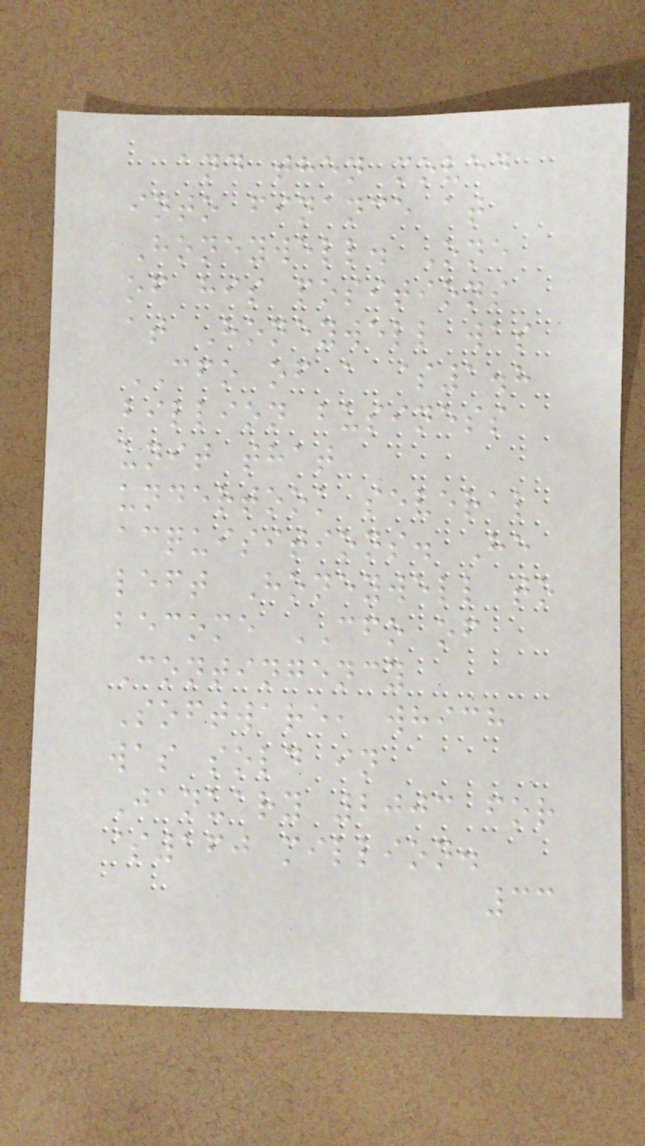and then moved
into finance at
Honeywell. One
of his positions
at Honeywell was
CFO of a $1.8
billion business
unit that
undertook several
acquisitions. He
left Honeywell to
become CFO of
Contingency
Software, which
was sold in
January 2003 for
$160 million.
33
